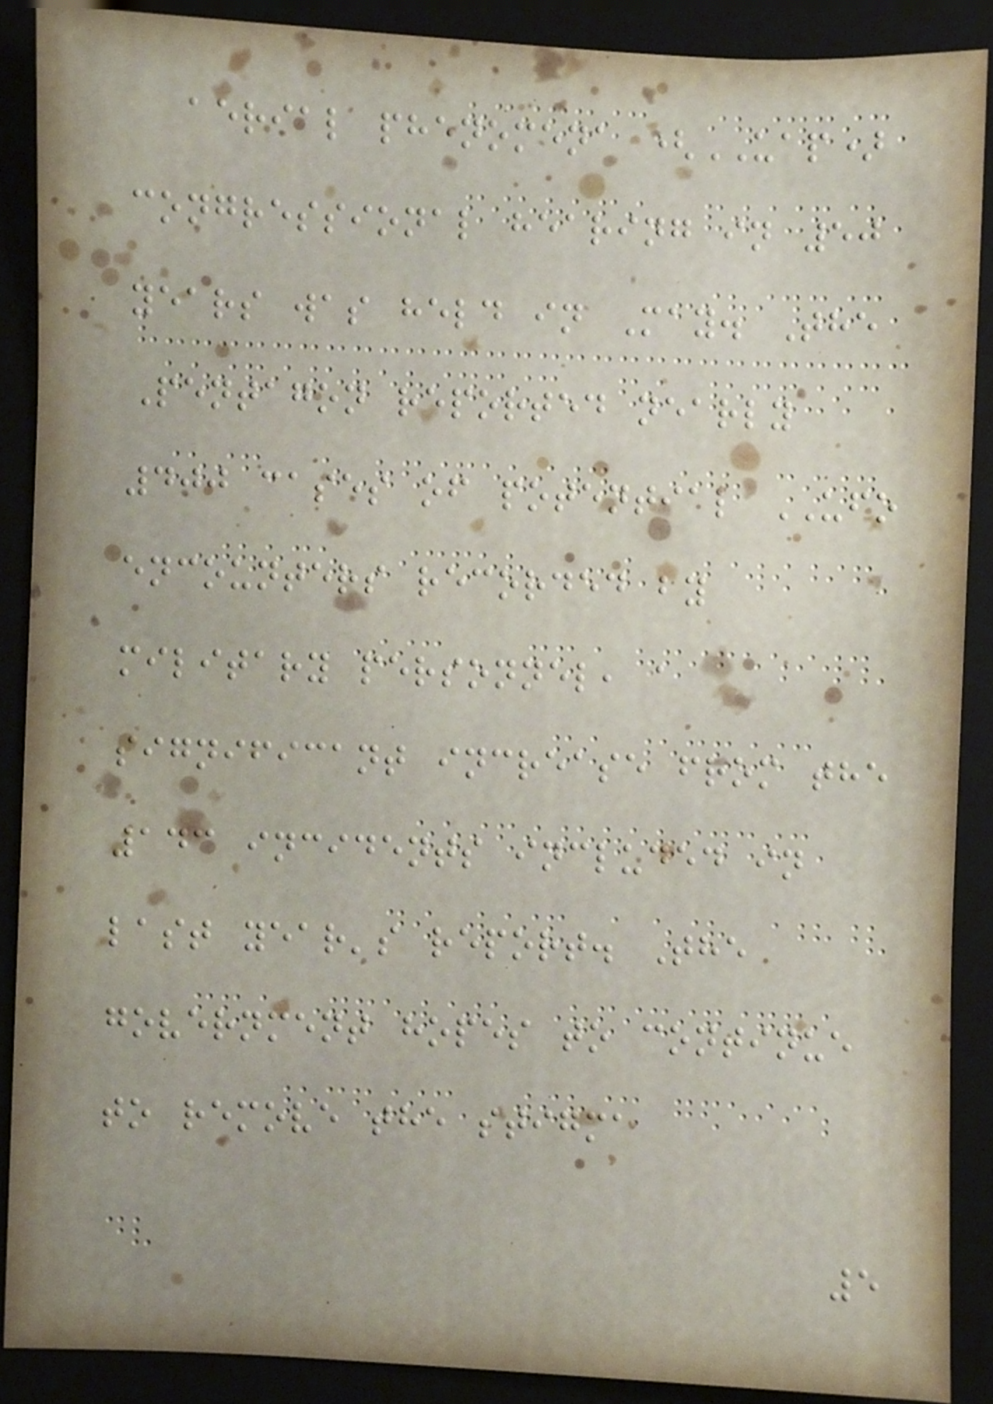aerial phenomena (UAP)
congressional hearing in 50
years was held in May. The
Pentagon reported nearly
400 cases of potential UFO
encounters recorded by
military personnel, a
significant increase from the
143 incidents included in
last year's report. The
government hopes to continue
to remove the stigma
5
